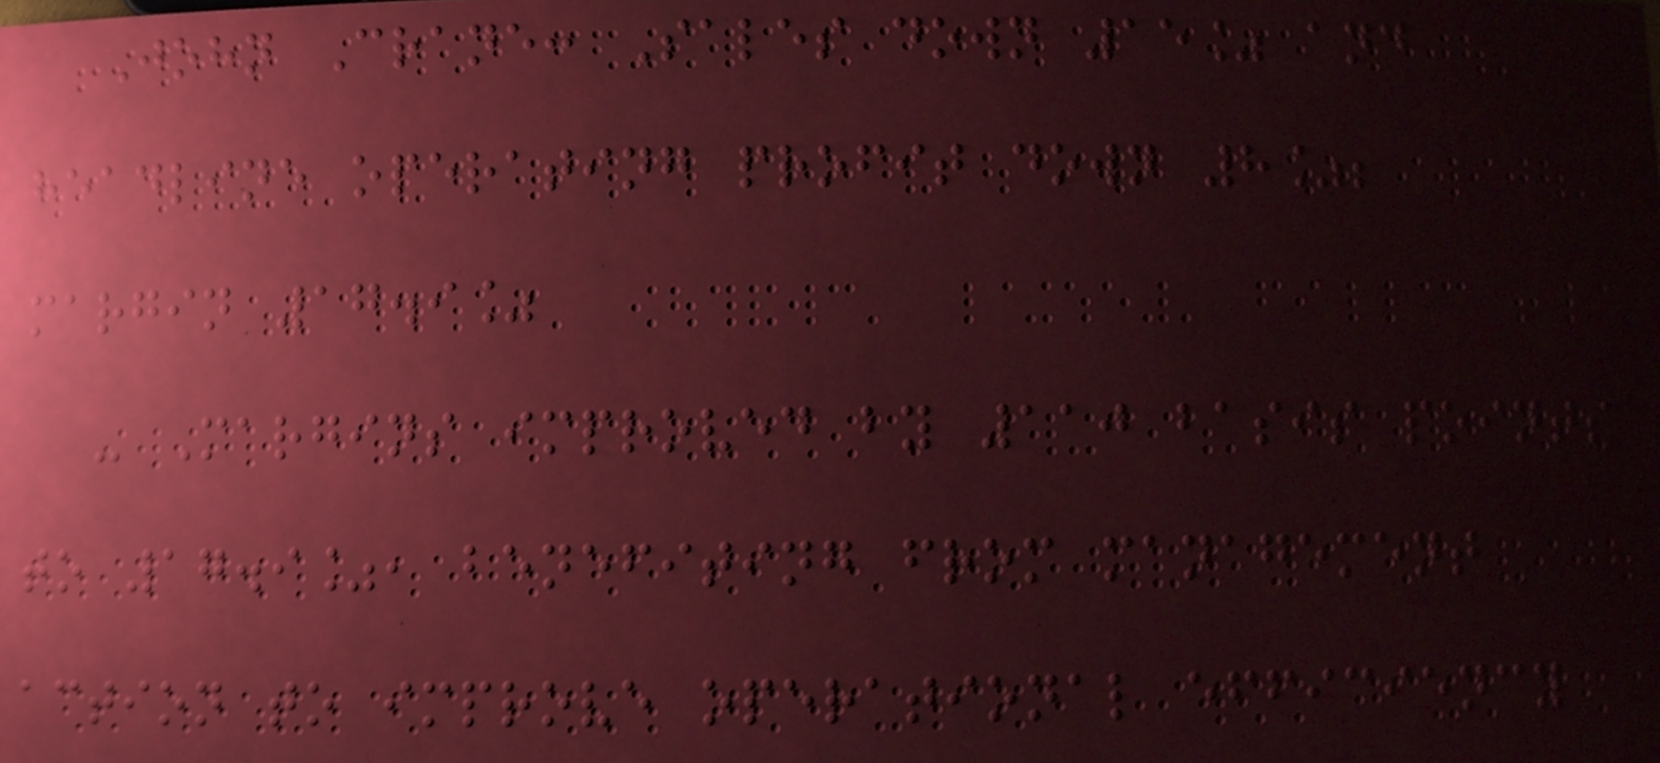John Crane: Sales down 15% and
headline operating profit down 8%;
margin 17.9%
- Margins improved by 110 basis points
to 17.9%, benefiting from management
action to improve operational efficiency
